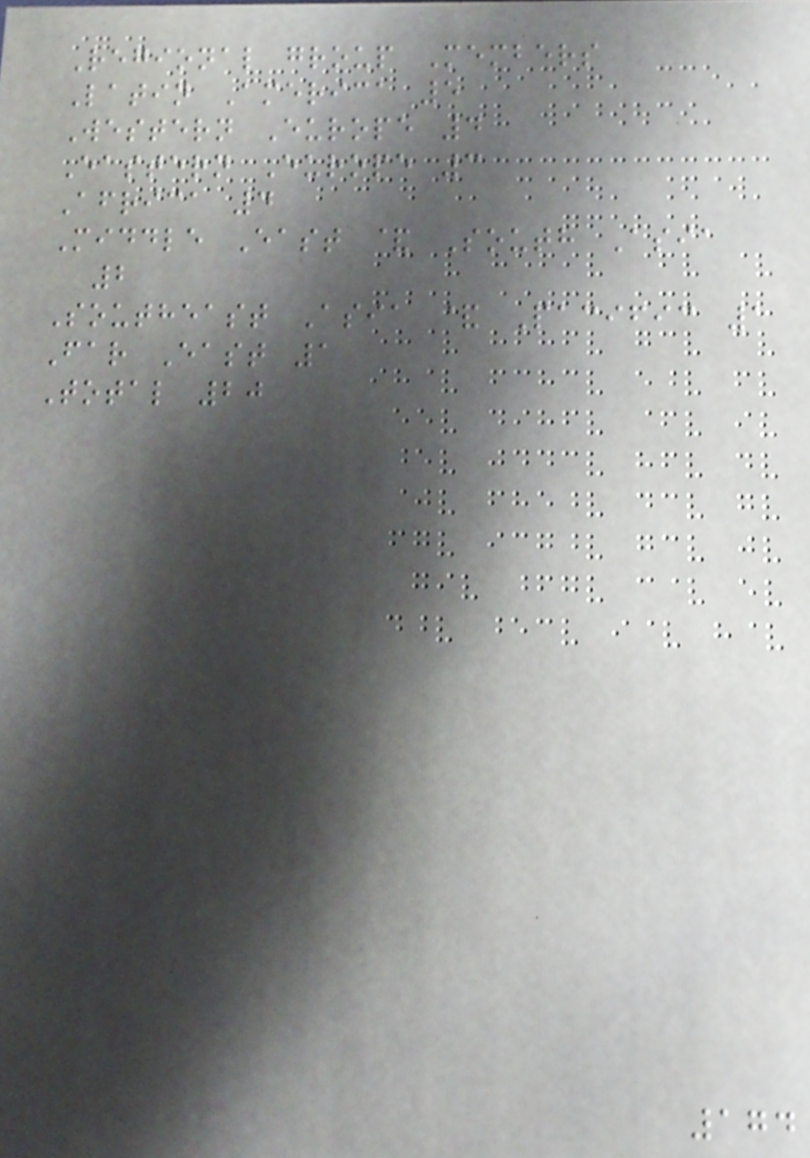Regional group Members
Latin America 5
Western Europe 4
Eastern Europe 3
Africa 4
Middle East & South Asia
2
Southeast Asia & Pacific 1
Far East 1
Total 20
174
